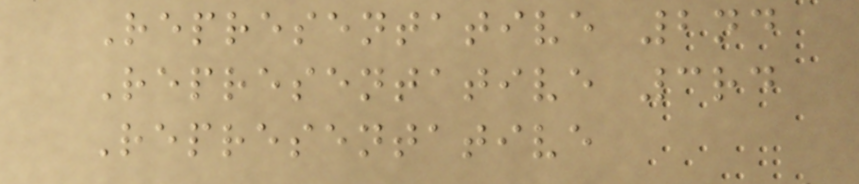Representative 2nd
Representative 3rd
Representative
